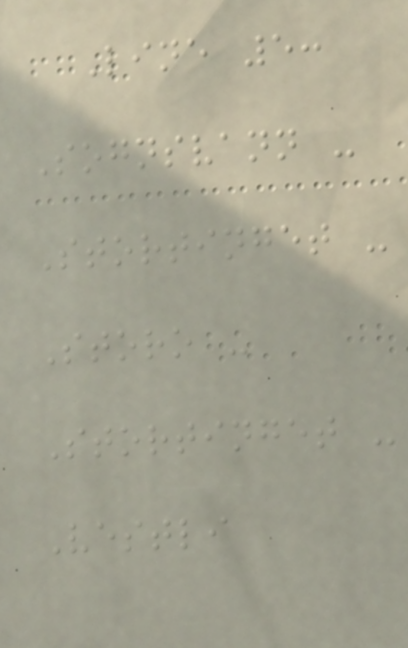Line 5:
Sognsvann -
Stortinget -
Storo -
Stortinget -
Vestli
